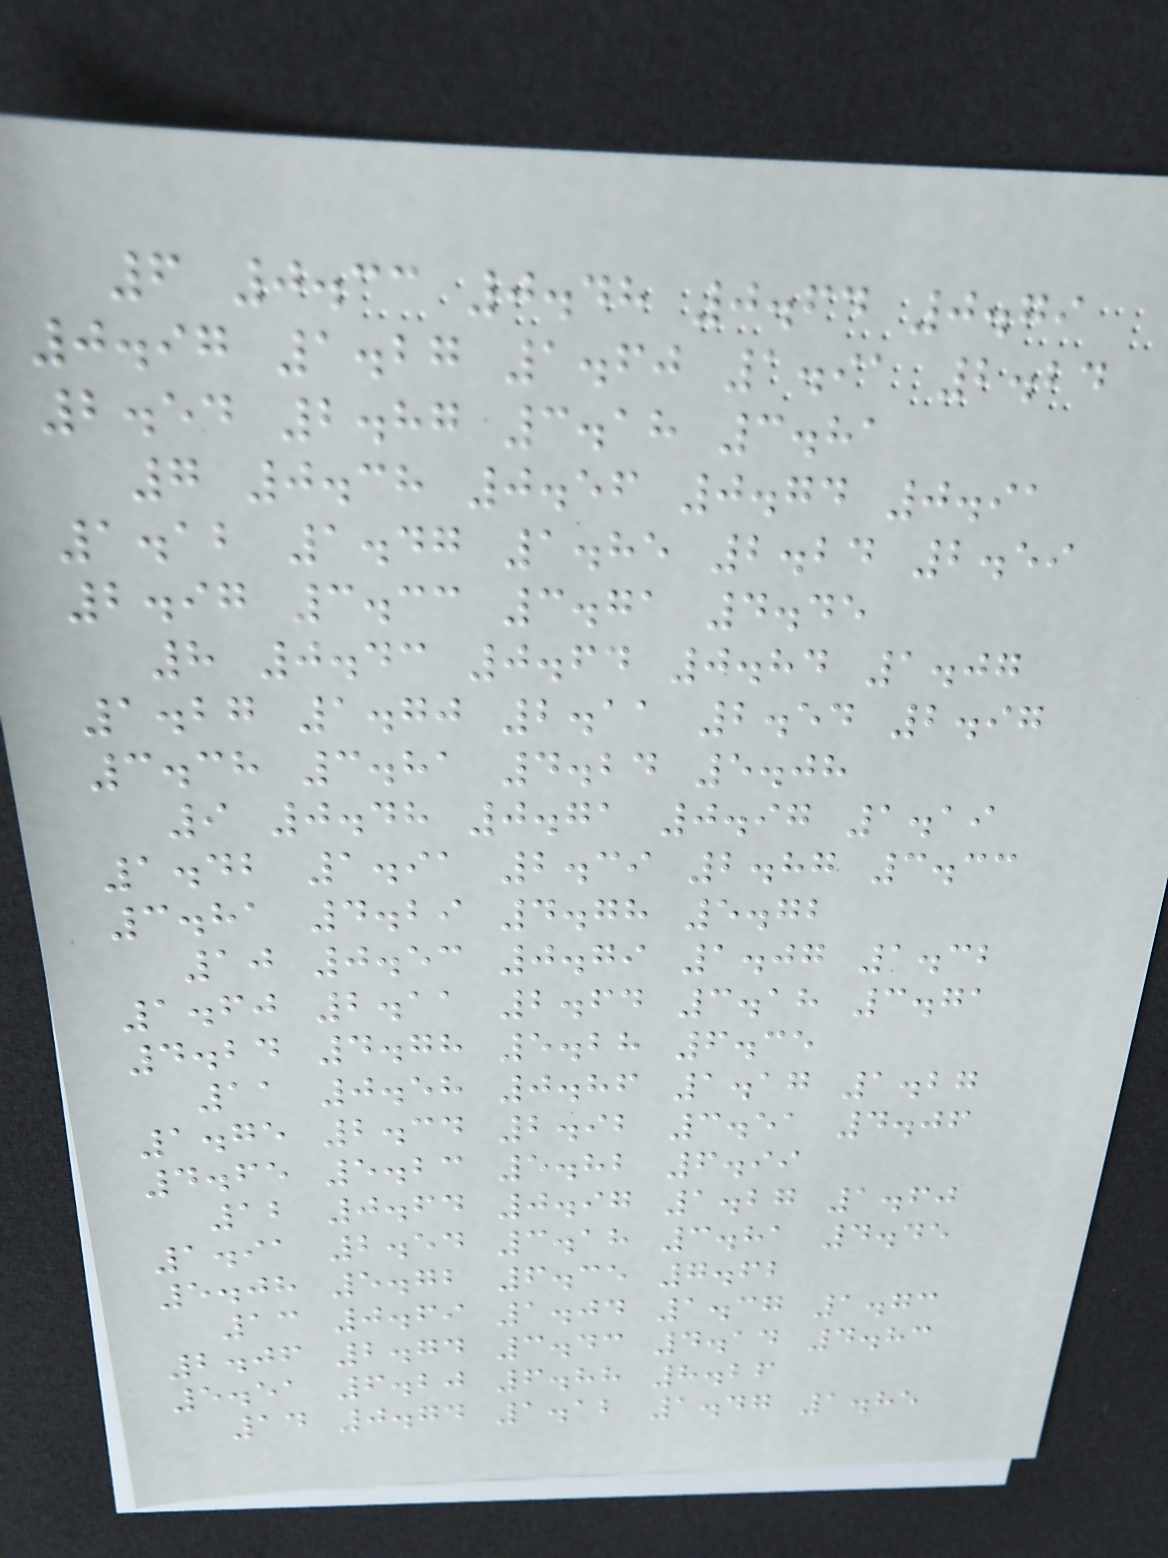6 0.33 0.48 0.64 0.79
0.97 1.27 1.60 1.91 2.24
2.54 2.87 3.18 3.81
7 0.38 0.56 0.74 0.91
1.12 1.47 1.85 2.24 2.59
2.97 3.33 3.71 4.45
8 0.43 0.64 0.84 1.07
1.27 1.70 2.11 2.54 2.97
3.38 3.81 4.24 5.08
9 0.48 0.71 0.97 1.19
1.42 1.91 2.39 2.87 3.33
3.81 4.29 4.78 5.72
10 0.53 0.79 1.07 1.32
1.60 2.11 2.64 3.18 3.71
4.24 4.78 5.28 6.35
11 0.58 0.86 1.17 1.27
1.75 2.34 2.92 3.51 4.06
4.65 5.23 5.82 6.99
12 0.64 0.97 1.27 1.60
1.91 2.54 3.18 3.81 4.45
5.08 5.72 6.35 7.62
13 0.69 1.04 1.37 1.73
2.06 2.74 3.43 4.14 4.83
5.51 6.20 6.88 8.26
14 0.74 1.12 1.47 1.85
